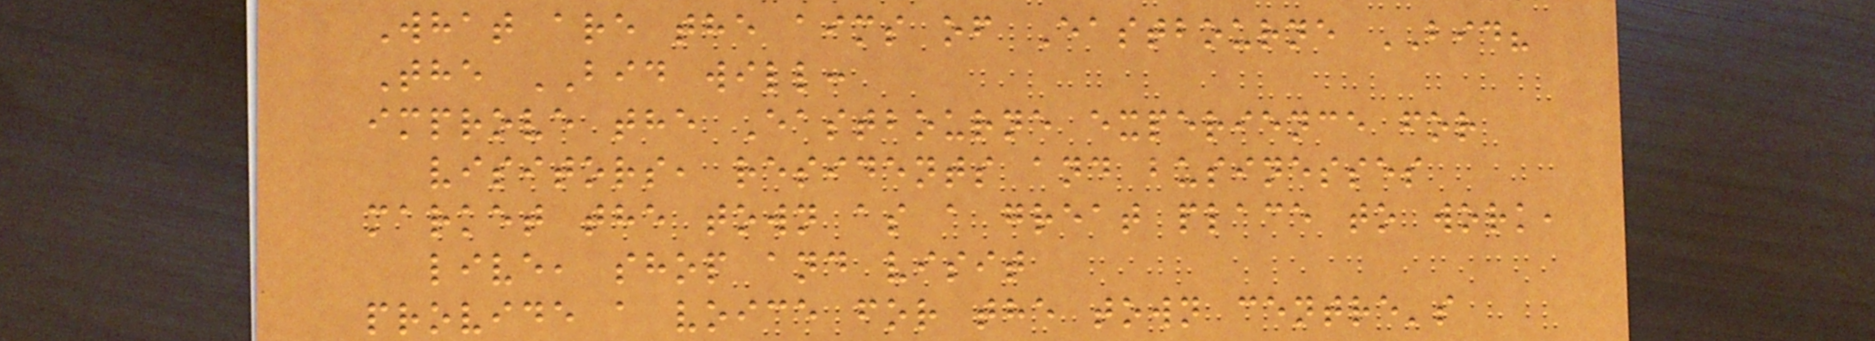What are the aims of Eastbourne BID?
The BID will:
improve the Eastbourne experience for
visitors, residents and businesses
market the town as a great place to work,
live, shop and visit
provide a voice for the town centre's
